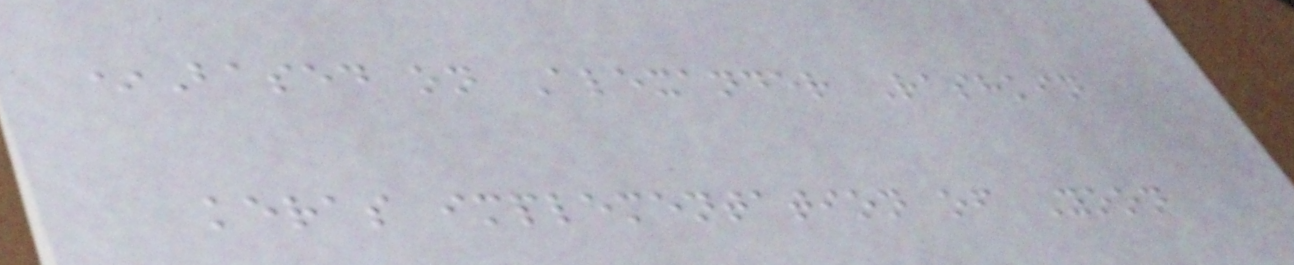*Based on Alexander Rashkin
keras implementation of Yoon
